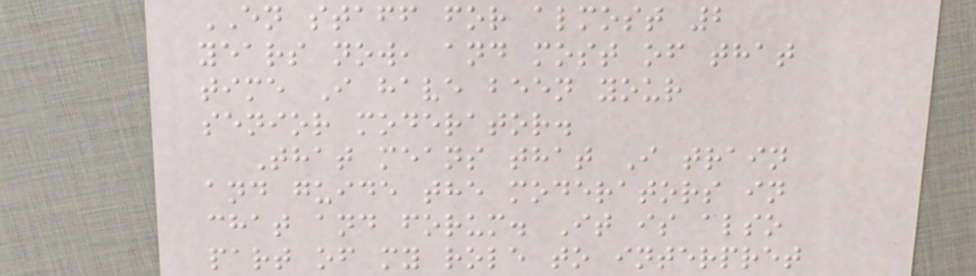EN staff for almost 2
years now, and most of that
time I have been your
senior moderator.
That means that I train
and guide the moderators in
chat and forum. It is also
part of my role to interpret
